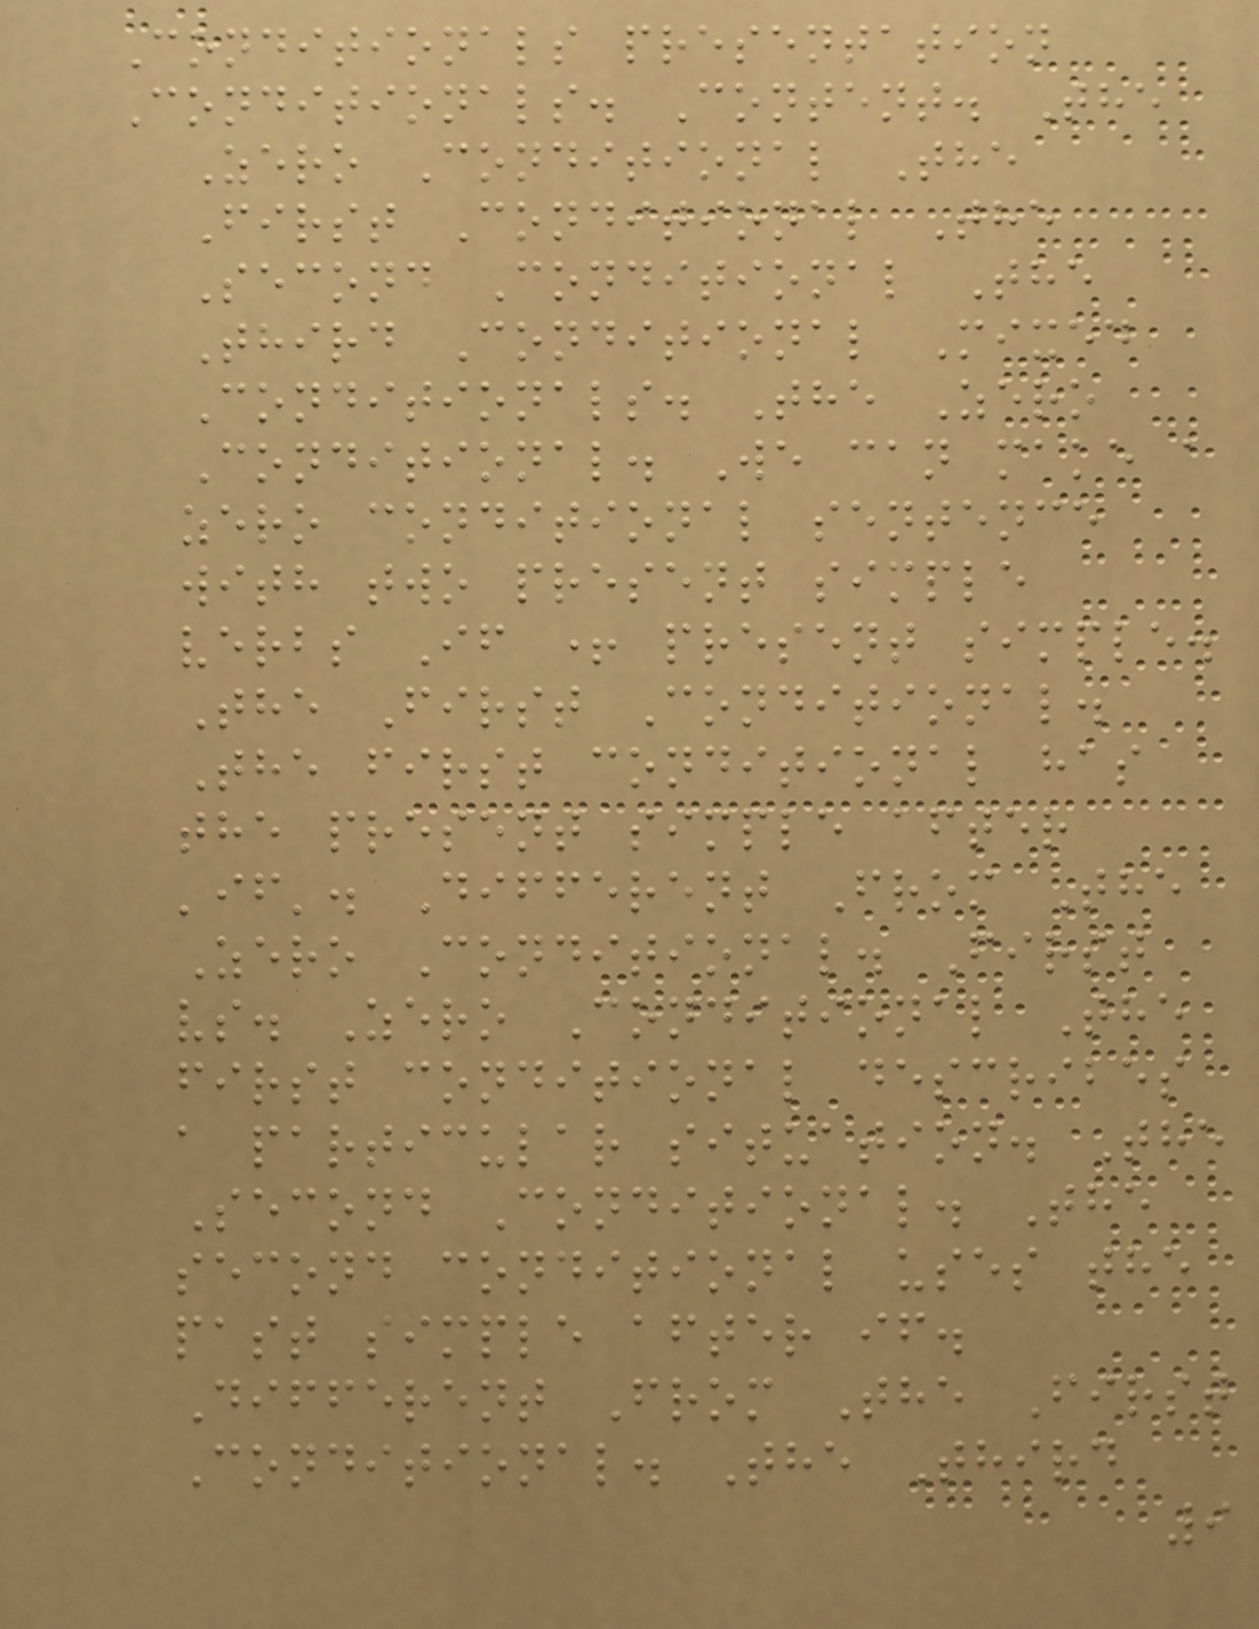Conditionals presentation
Conditionals. Content. The
Zero Conditional The
First Conditional The
Second Conditional The
Third Conditional Mixed
Conditionals. The Zero
Conditional. We can make a
zero conditional sentence
with two present simple
verbs If + present simple.
The First Conditional.
The first conditional has
the present simple after
'if'. Different From The
Zero Conditional. First
vs. Zero Conditional The
first conditional describes
a particular situation. The
Second Conditional. The
second conditional uses the
past simple after if.
Different From The First
Conditional. The Third
9
